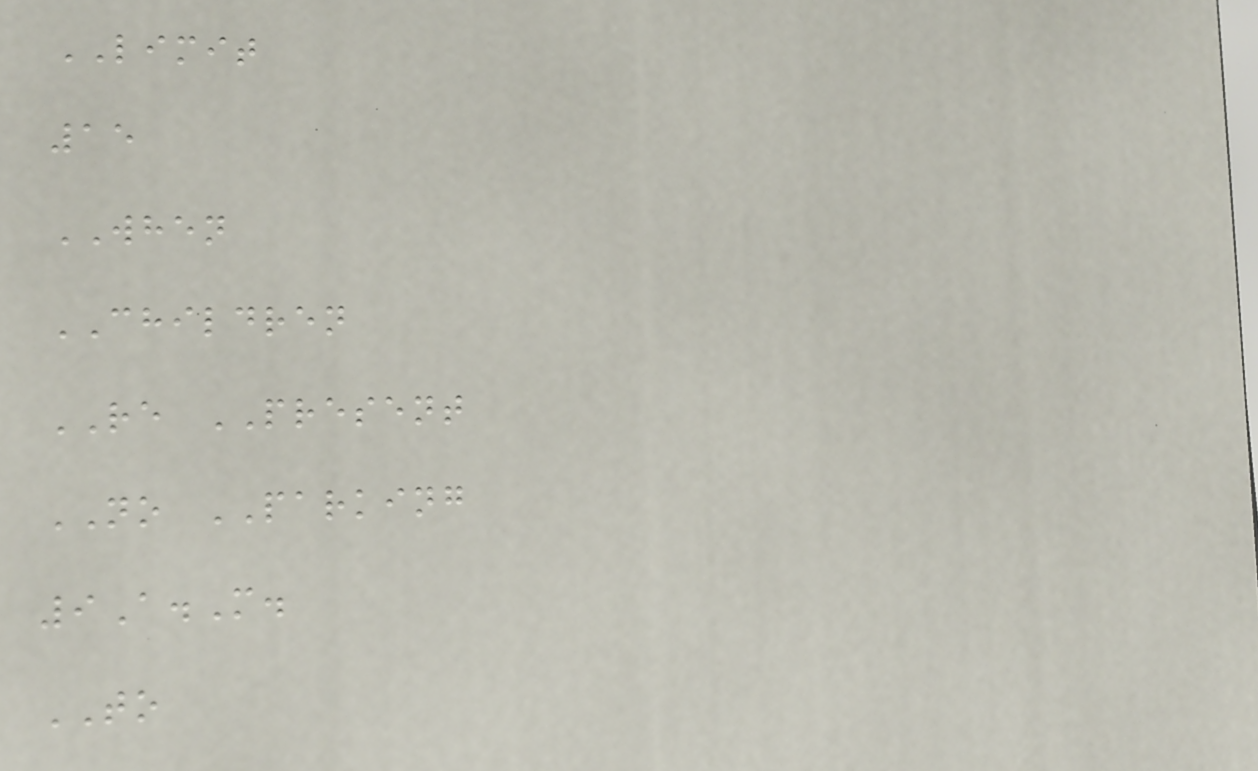LIMIT
15
WHEN
CHILDREN
RE PRESENT
NO PARKING
9A.M.
TO
